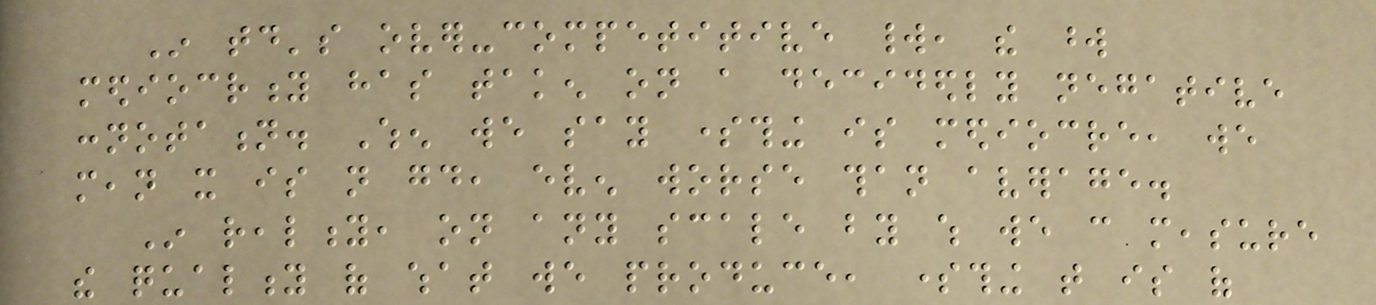In today's over-competitive world, the word
mediocrity has taken on a decidedly negative
connotation. When we say something is mediocre, we
mean it is not good, even worse than average.
In reality, on any scale by which we can measure
the quality of what we produce, something that is of
